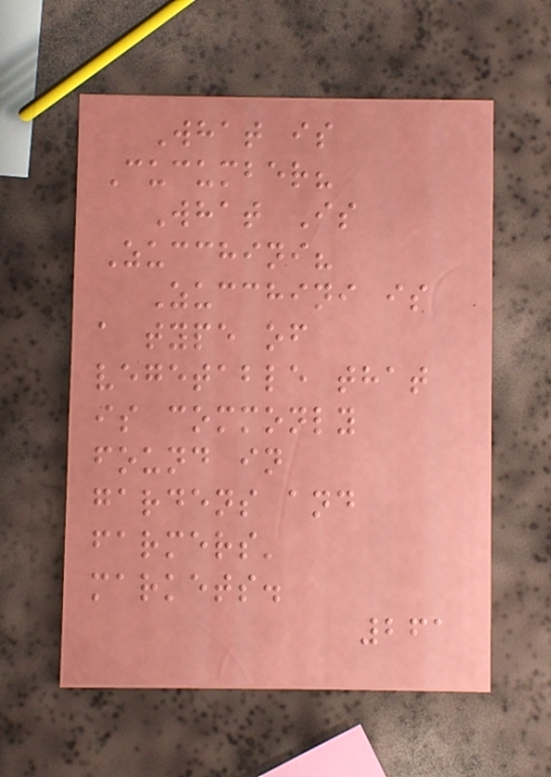What is
Cucumber?
What Is
Zucchini?
Zucchini is
a type of
vegetable that
is commonly
found in
gardens and
farmers'
markets.
261
